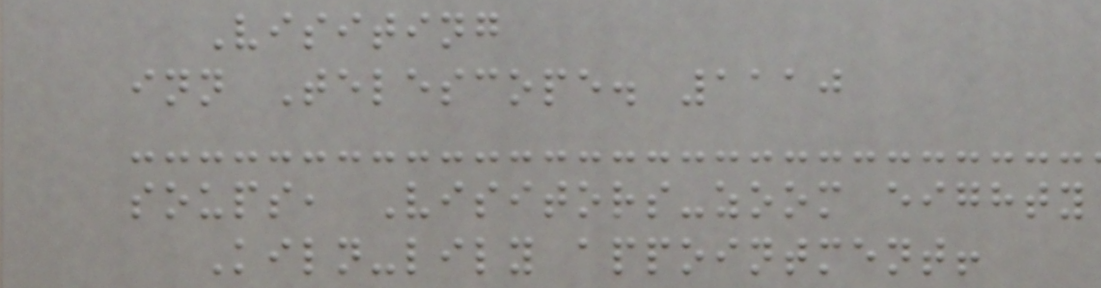Visiting
inn Telescope. 1110
soups, Visitors-zoom eighty
Kiln-lily appointment!
